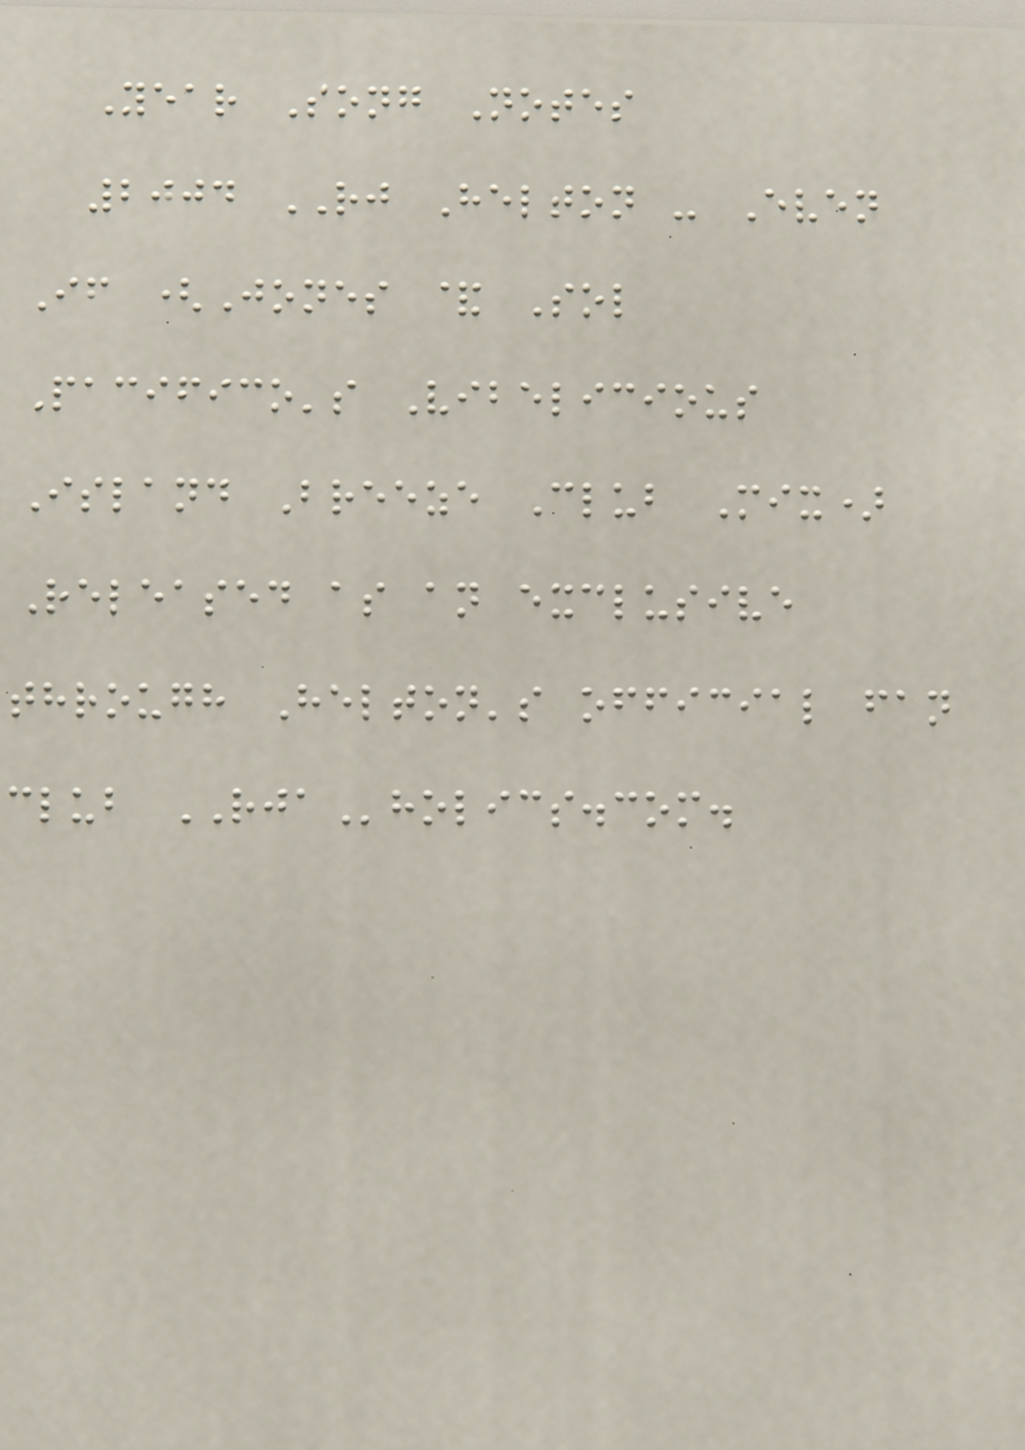Year Song Notes
2004 RJ Helton - Even
If (Jones & Sol
Pacifico's Vibelicious
Island Breeze Club Mix)
Released as an exclusive
through Helton's official fan
club RJAholics.com.
